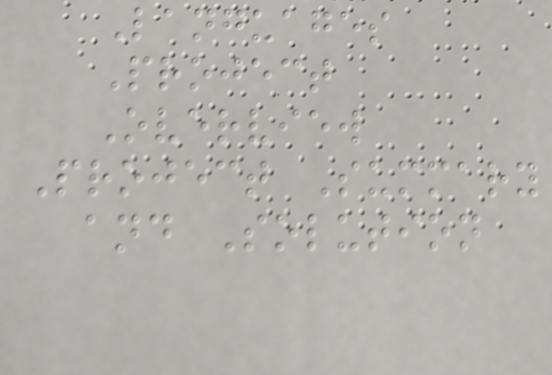Languages
Project
Overview
Project Summary
and Solution
